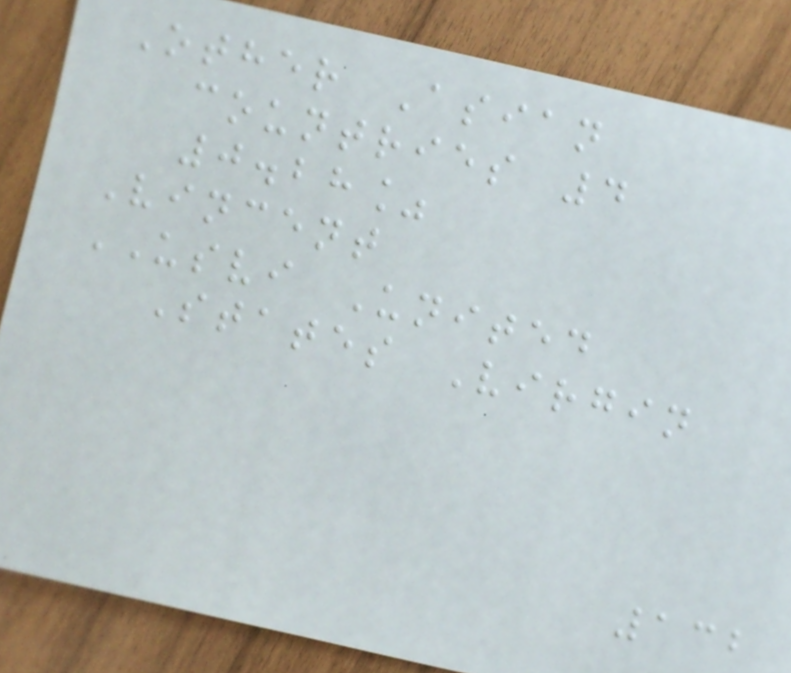Other Asian
countries 4
0.28%
Vincent
USVI United
States Virgin
132
